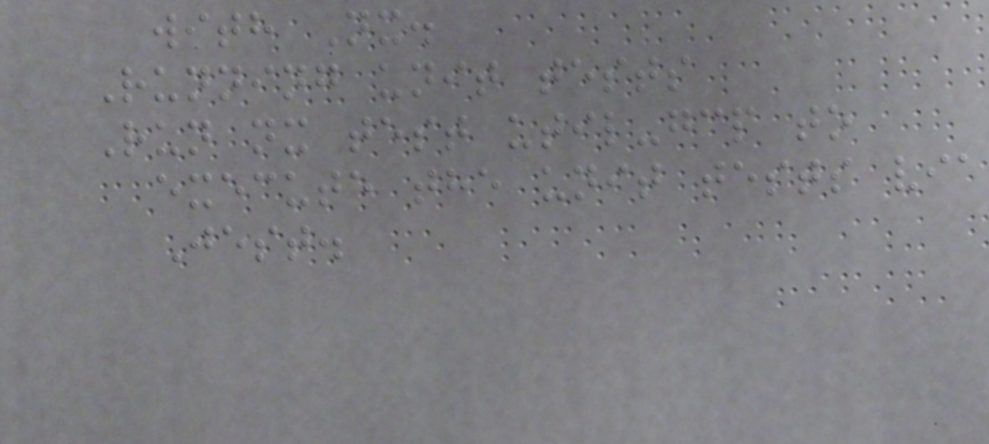with Nx.
Running unit tests
Run nx test util-gcp to
execute the unit tests via
Jest.
